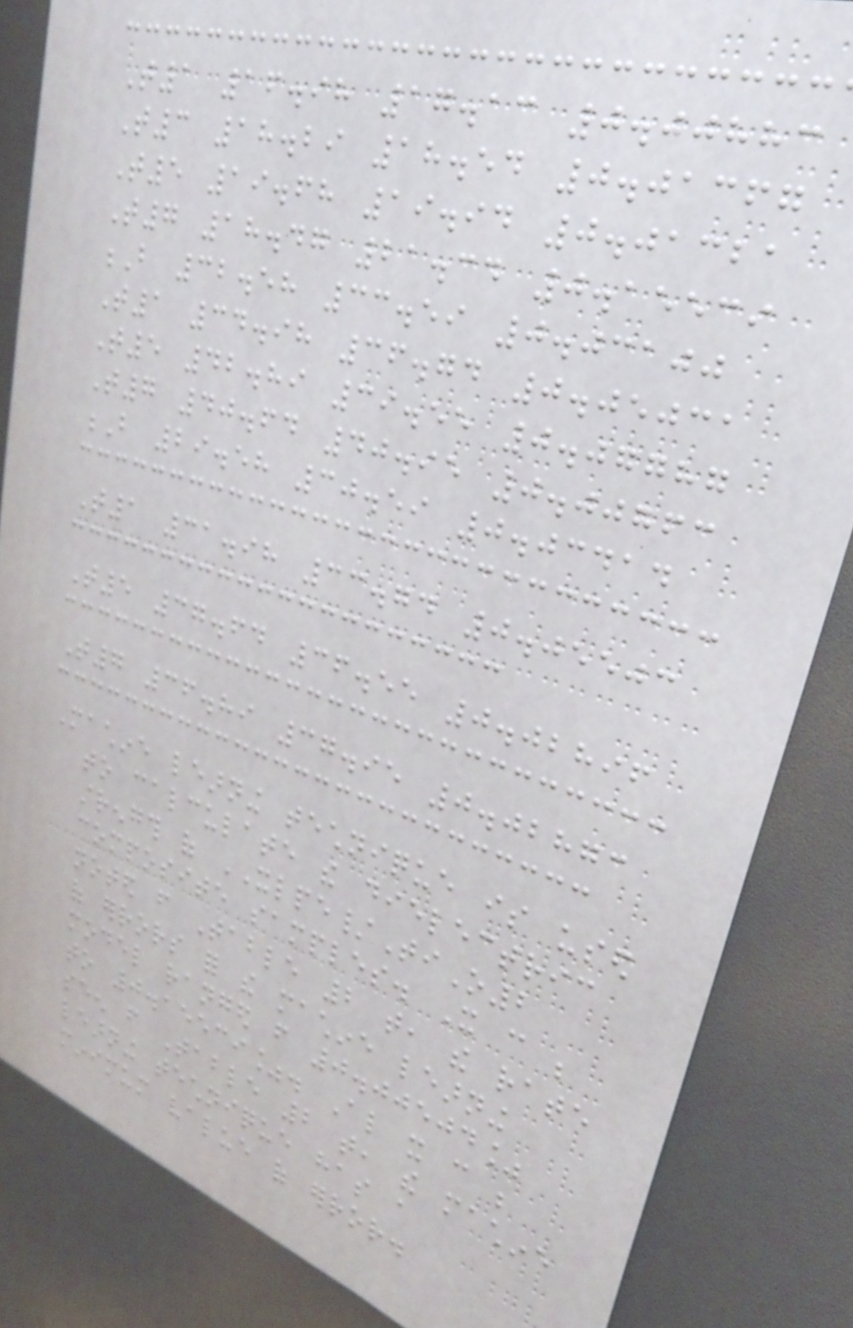T1 16.98 17.13 0.00883
T3 18.29 18.54 0.01367
T5 19.68 19.94 0.01321
T7 18.47 21.34 0.15539
B 32.58 33.59 0.03100
T1 34.98 36.74 0.05031
T5 42.89 39.55 0.07787
T7 40.64 40.95 0.00763
B 29.58 30.59 0.03414
T1 31.98 33.74 0.05503
T5 37.64 36.55 0.02896
T7 36.89 37.95 0.02873
Machine learning technique is used
to calculate the dielectric
strength of XLPE/TiO2
composite samples. It can be
noted from Table 2 that, the rate
of errors for the machine learning
model ranged from 0.00504%
to 0.15539%. Also it can be
seen from Table 2 that, the machine
learning technique has a
minimum value of error.
